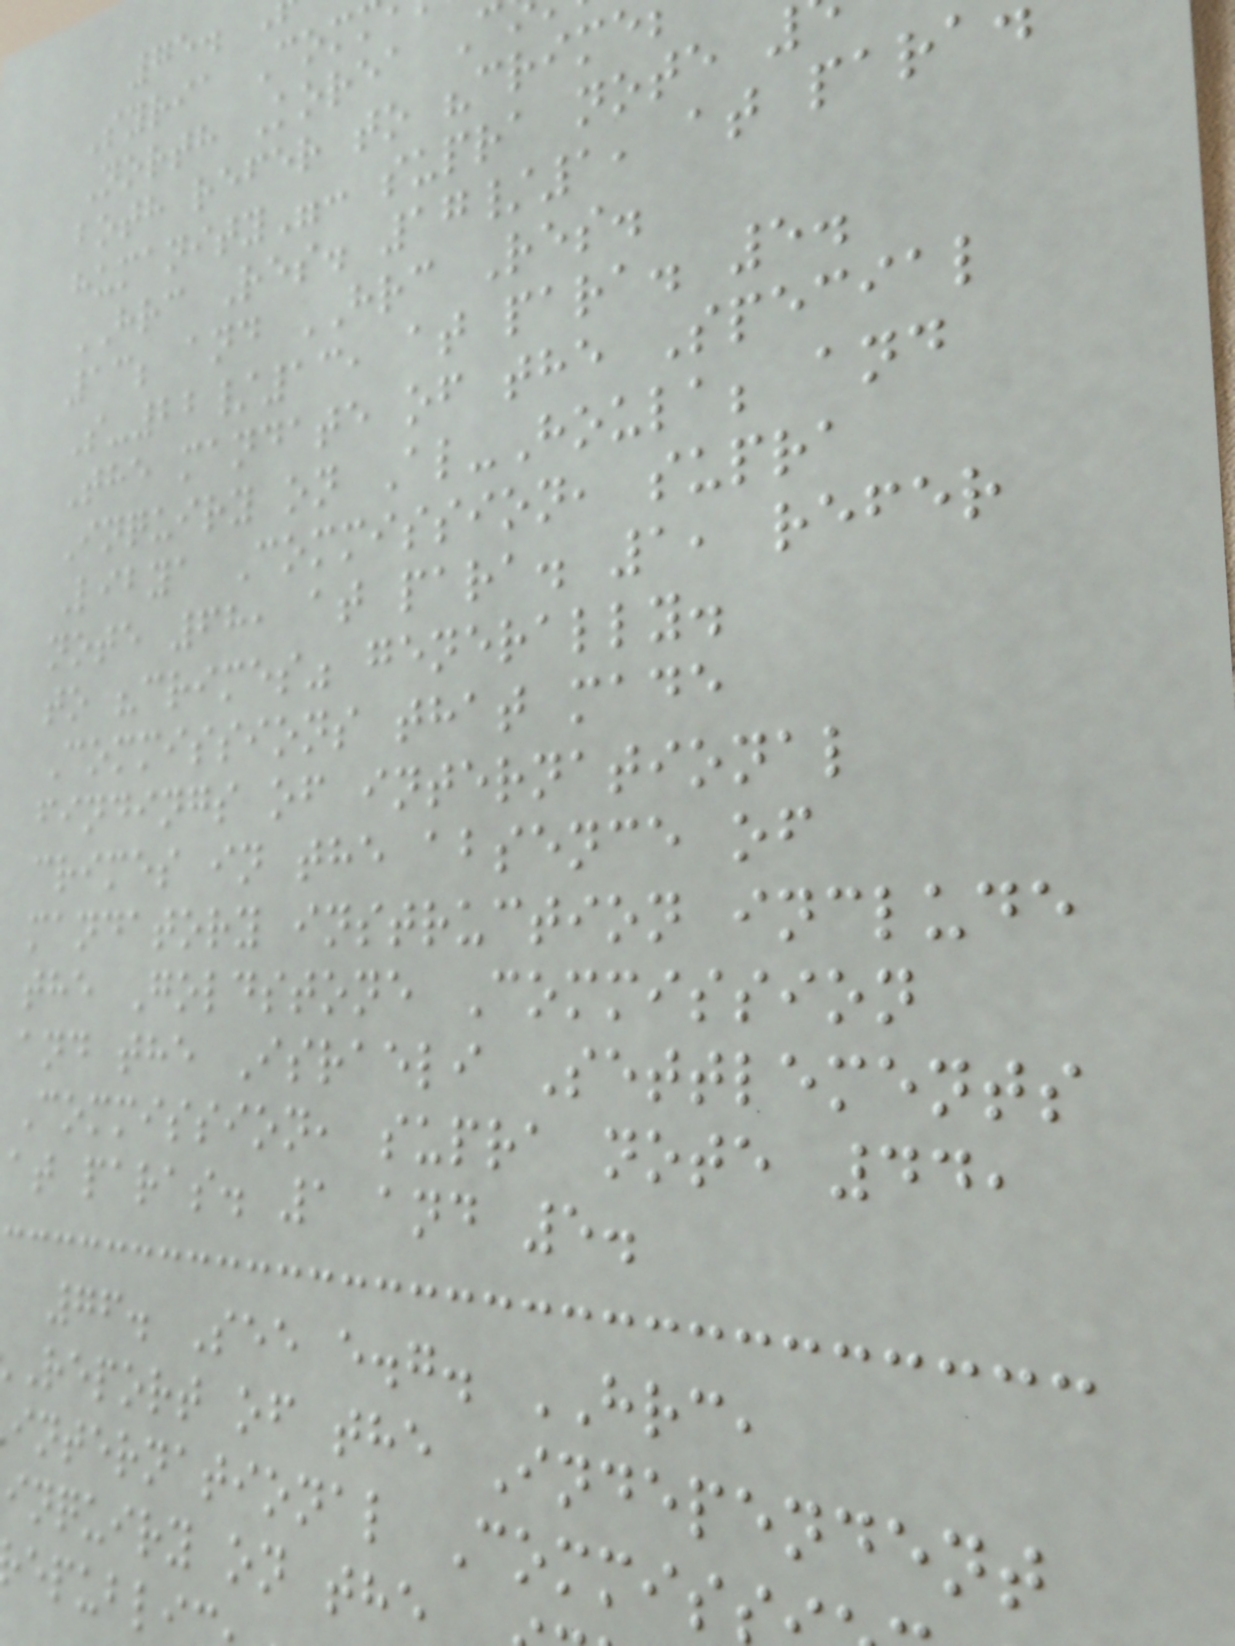Syria Com
North Korea C
both refer to "crime
humanity": supra note
HRC Res. 17/1, at para
13; and HRC Res.
S-22/13, at para. 5.
The mandate of the Special
Inquiry on Al-Houla; and
Libya Commission, supra
note 68, at para. 1, refer
to "crimes" generally.
Commissions that made
findings of international
crimes in the absence of
mandatory instruction include
the Goldstone Commission
and the Israeli Settlements
Commission, supra note 44,
at paras. 1 and 5.
76. See e.g. HRC,
Report of the Independent
international Commis
inquiry on the
